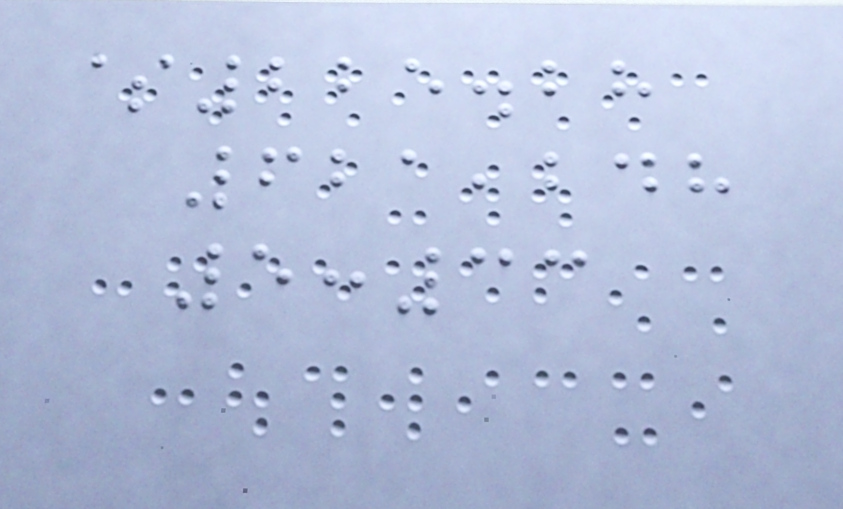$225.28
621,248
5:33
